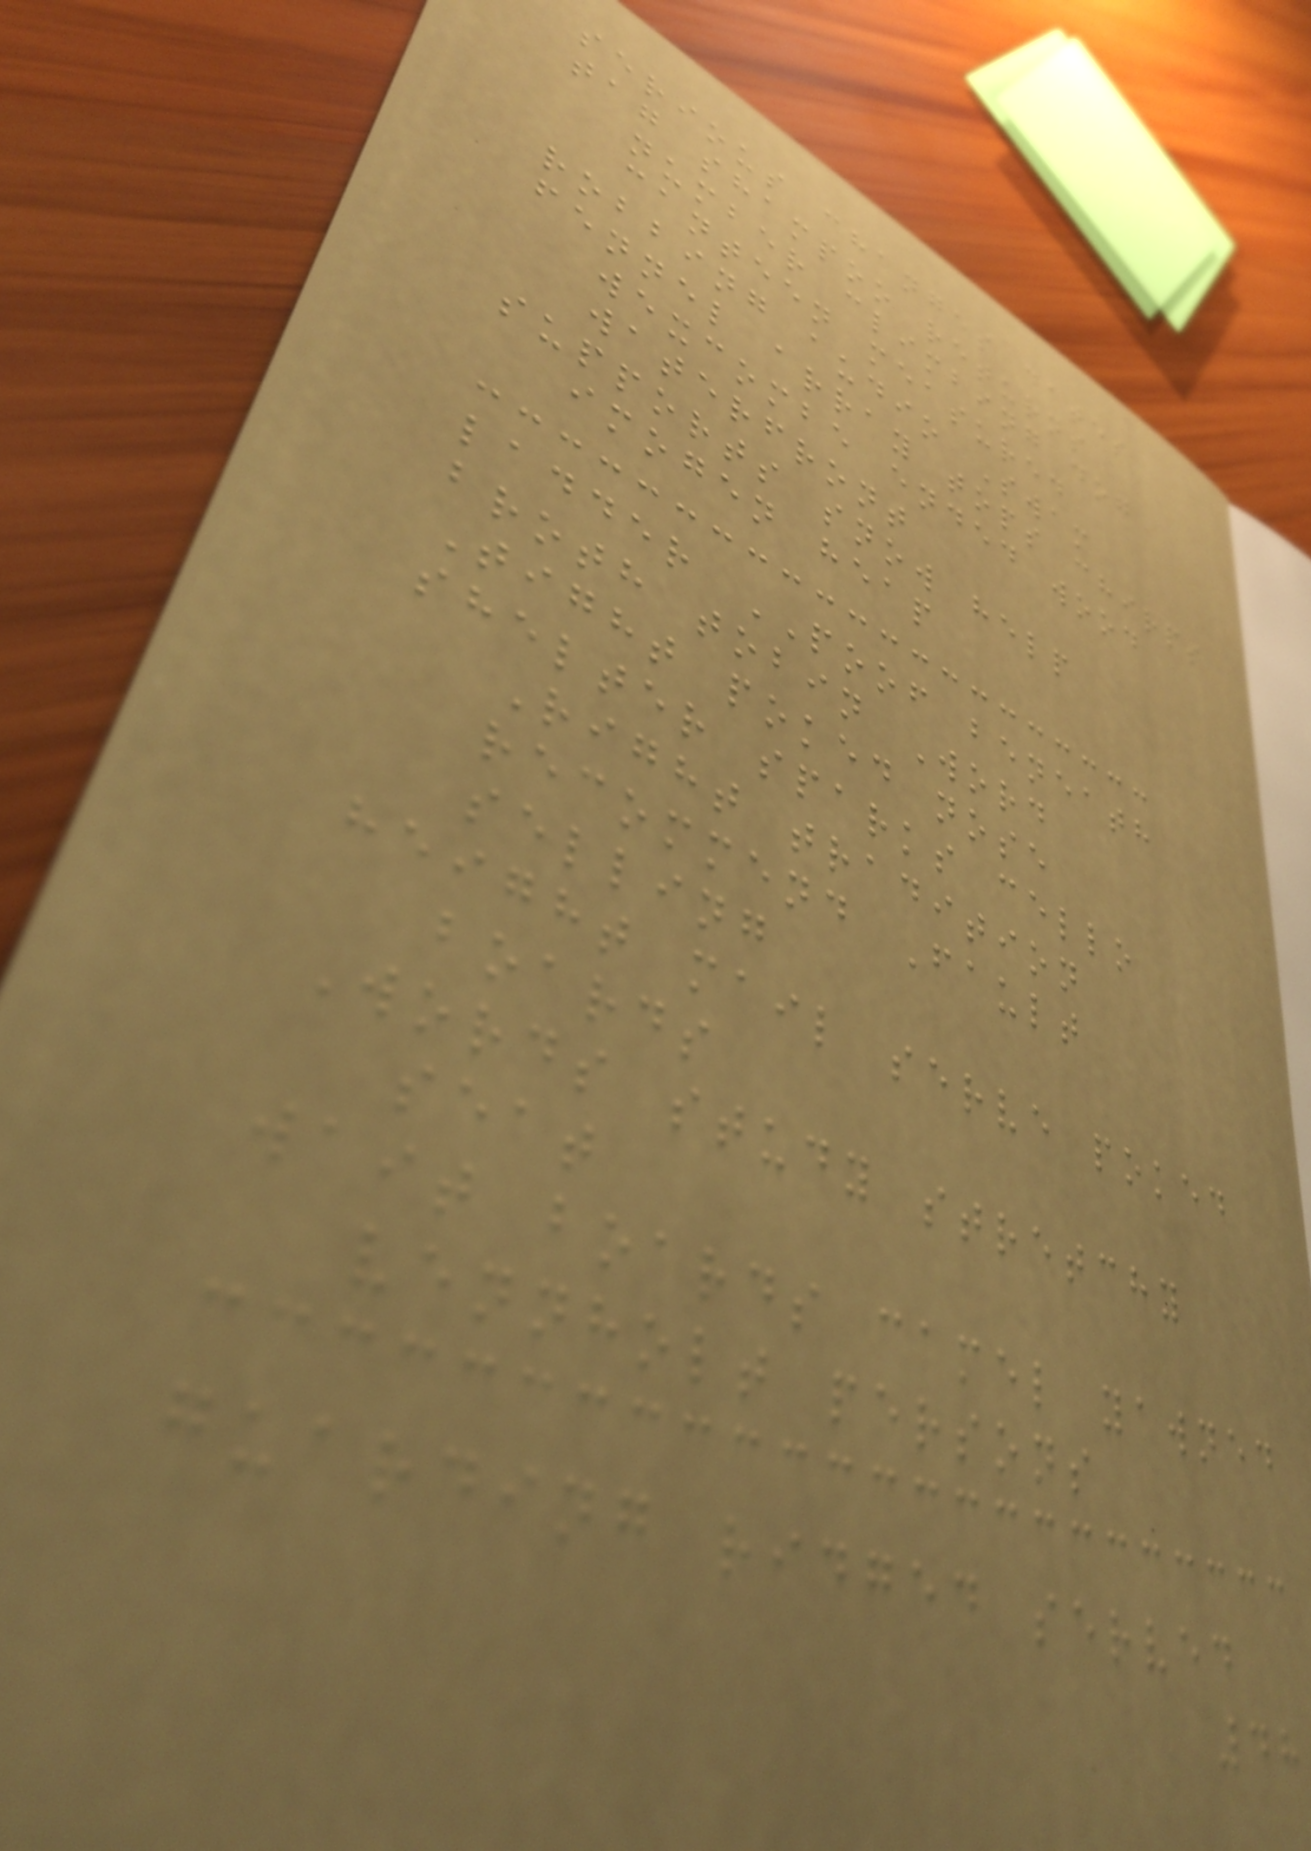serious changes dates
tag shampoo returns
number climbing dog
canteen measured
robbing audio Swam
fennel array tops chirps
wexcombe ended wood
waterfront
supports snow help
imogen heap
ladder POOF beneath
broth tobin Word
Tight poked nose
shelter sparks cello
Right tradition
recommend Fault
selling
height mail serve poked
boards
Words study stretchy
seat
wait boards camel yawned
vennholt persons
guarding ridged served
48
